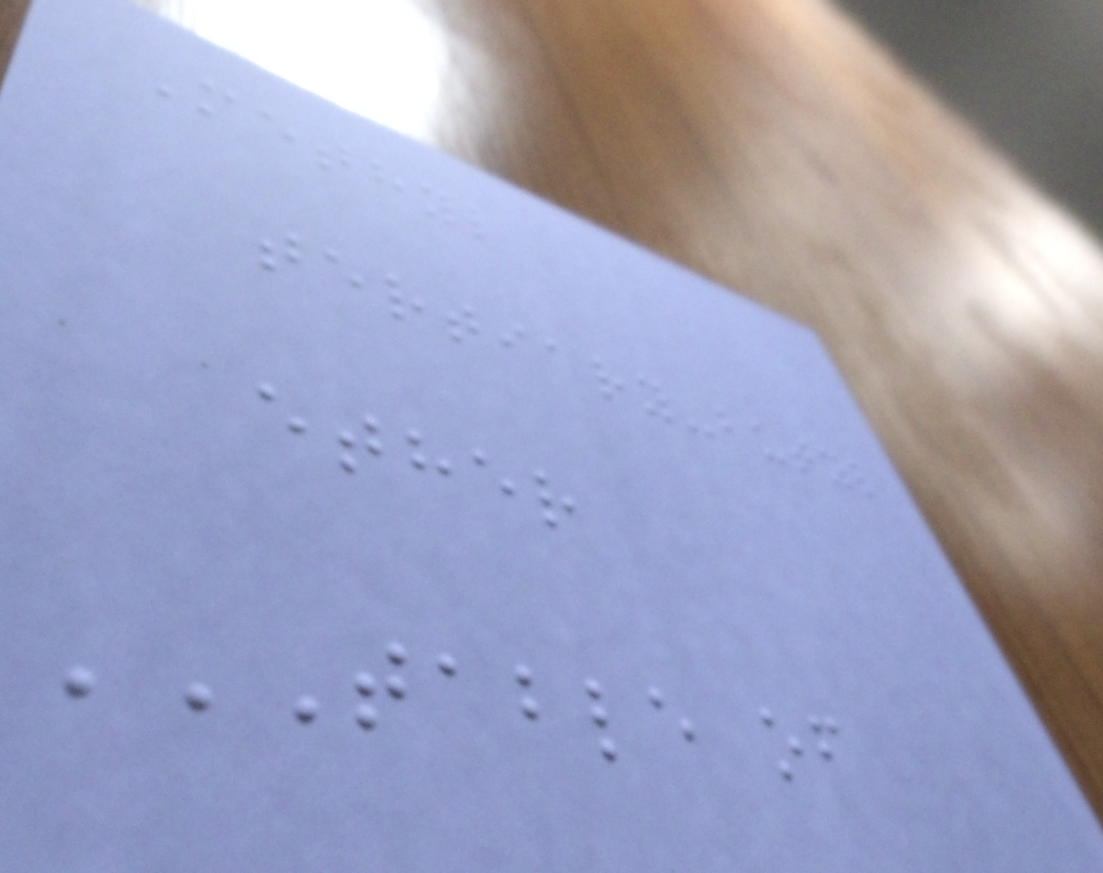Methyl
tertiary-butyl
ether
TABLE OF
